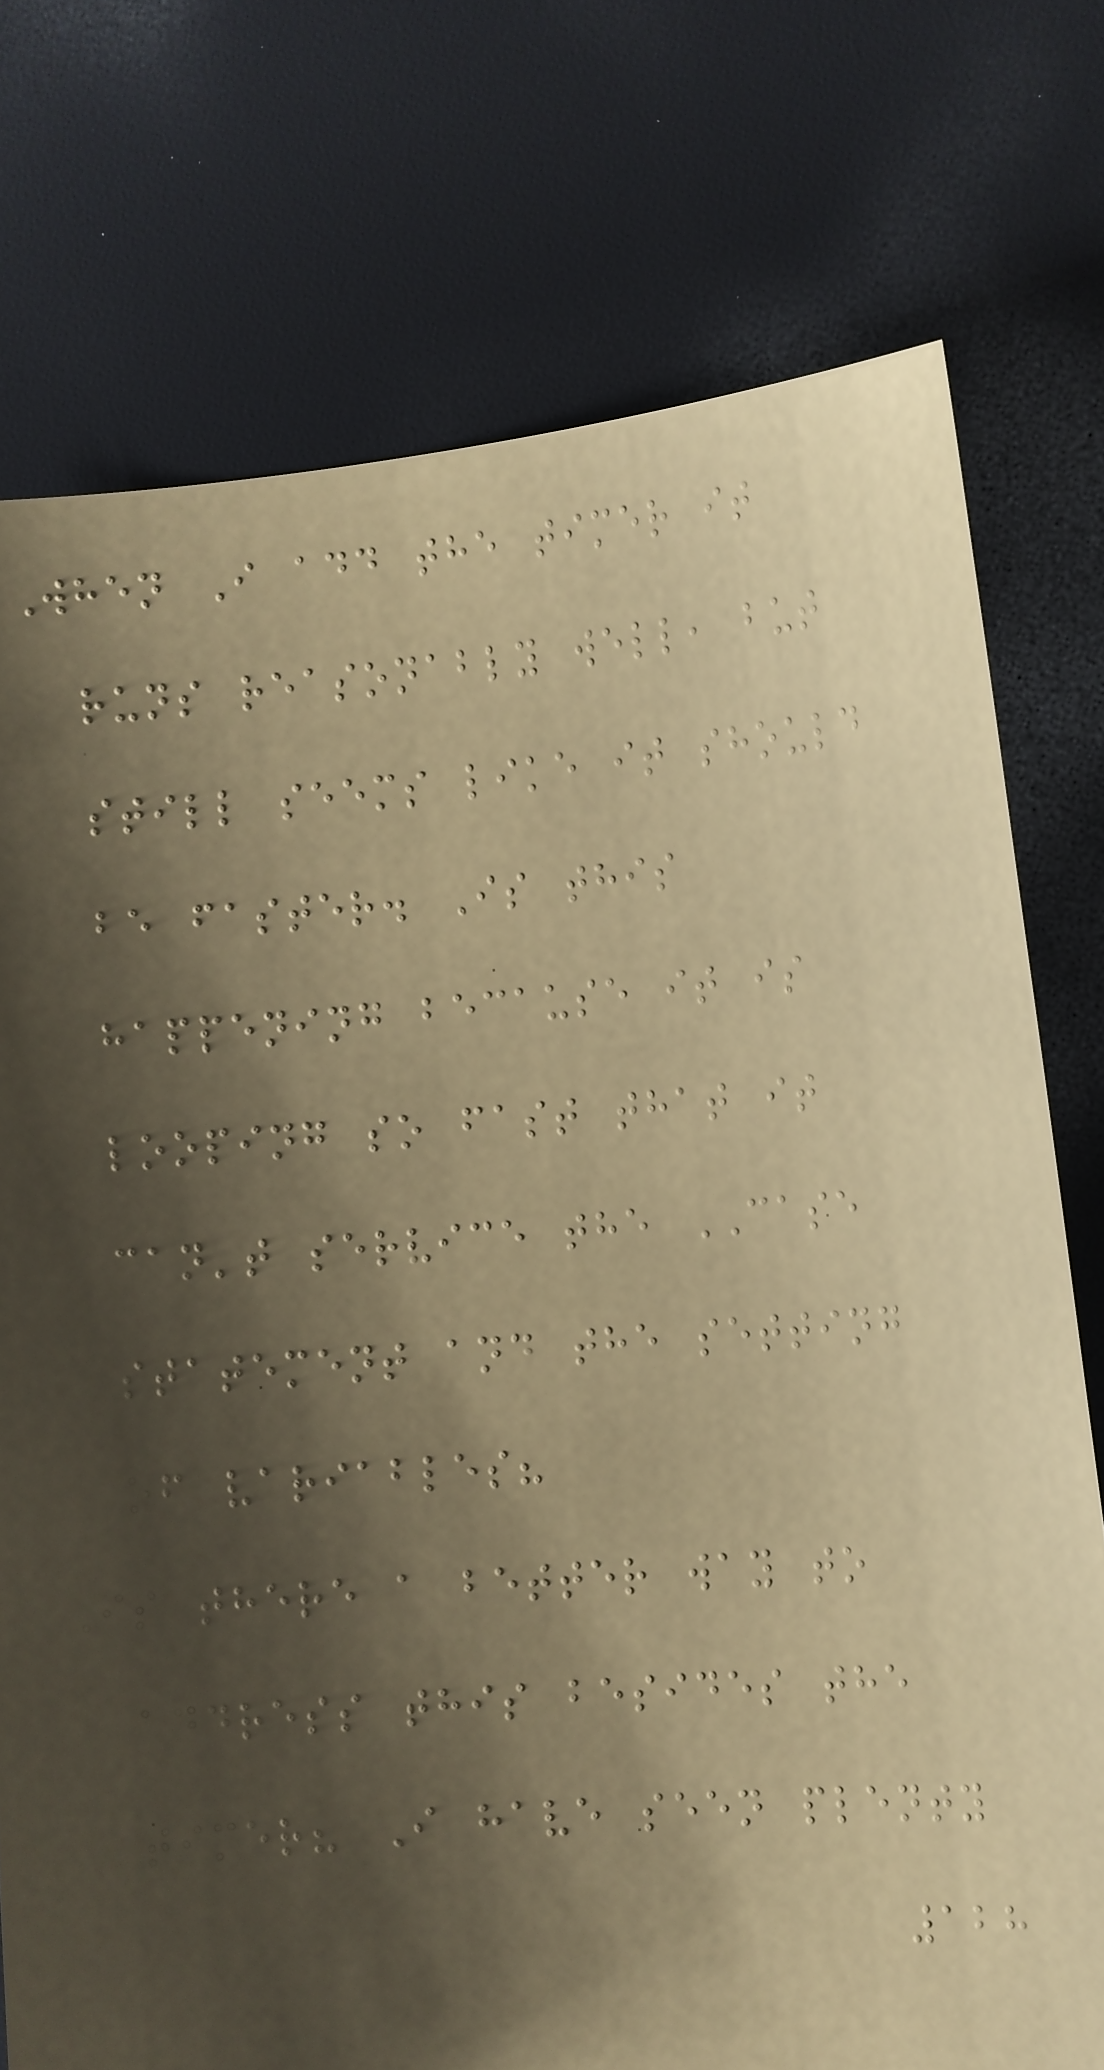When I add the timer it
runs reasonably well, but
still seems like it should
be faster. Is this
happening because it is
looping so fast that it
can't service the CASE
statement and the setting
of variables?
Is there a better way to
address this besides the
timer? I have seen plenty
128
